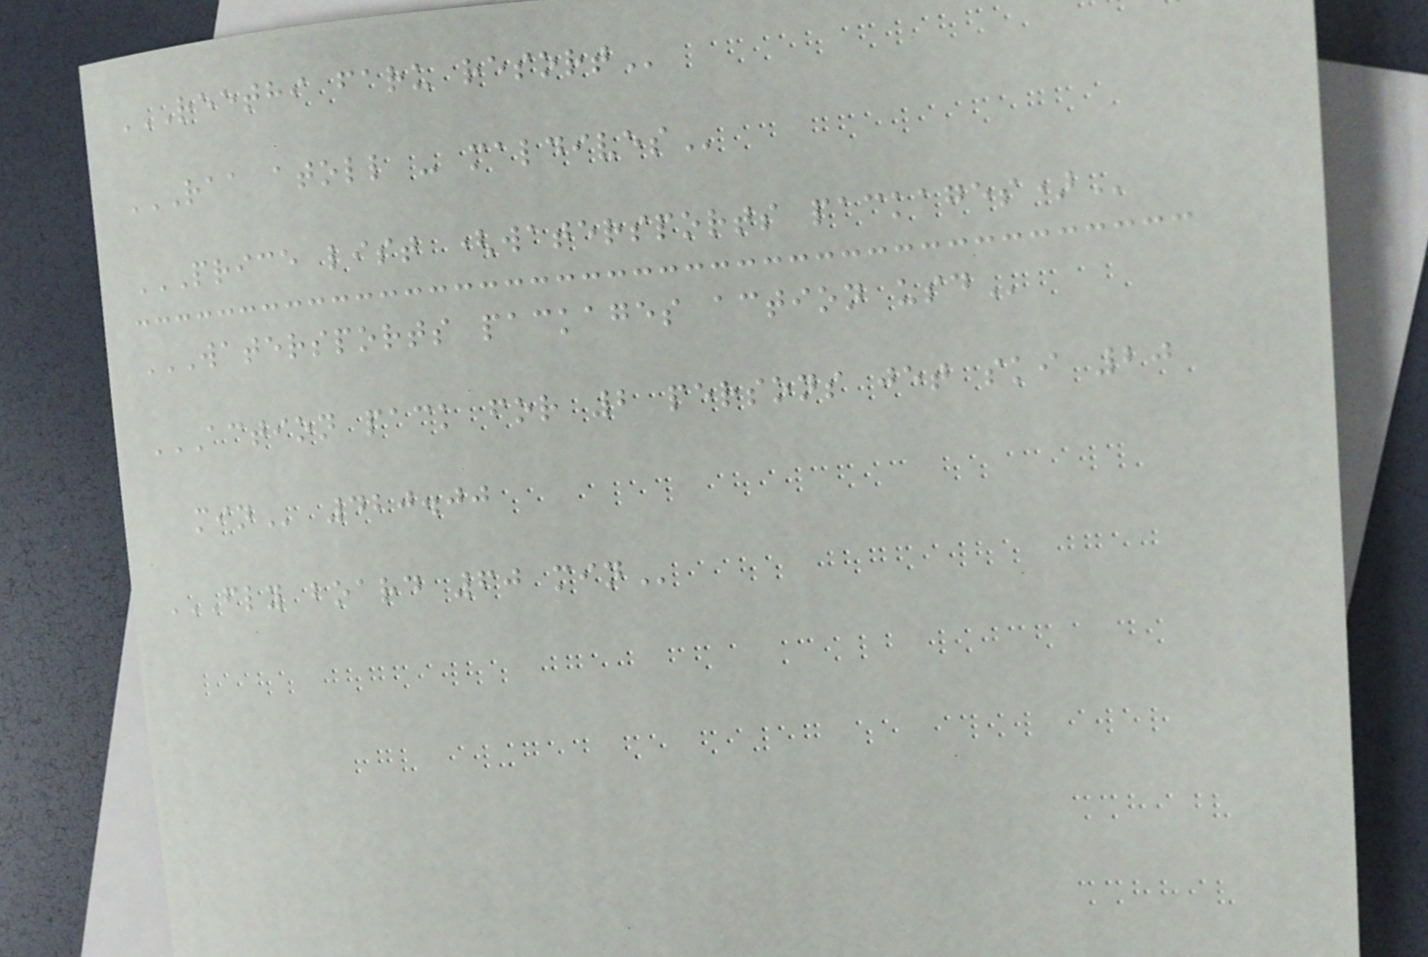REETHI FARU RESORT
RAA ATOLL - MALDIVES
PRICE LIST (WATERSPORTS PACKAGES)
WATERSPORTS PACKAGES ACTION USD
ACTION PACK FOR 2 PERSONS JET SKI 20
MIN 420.00
FLY BOARD 60 MIN
